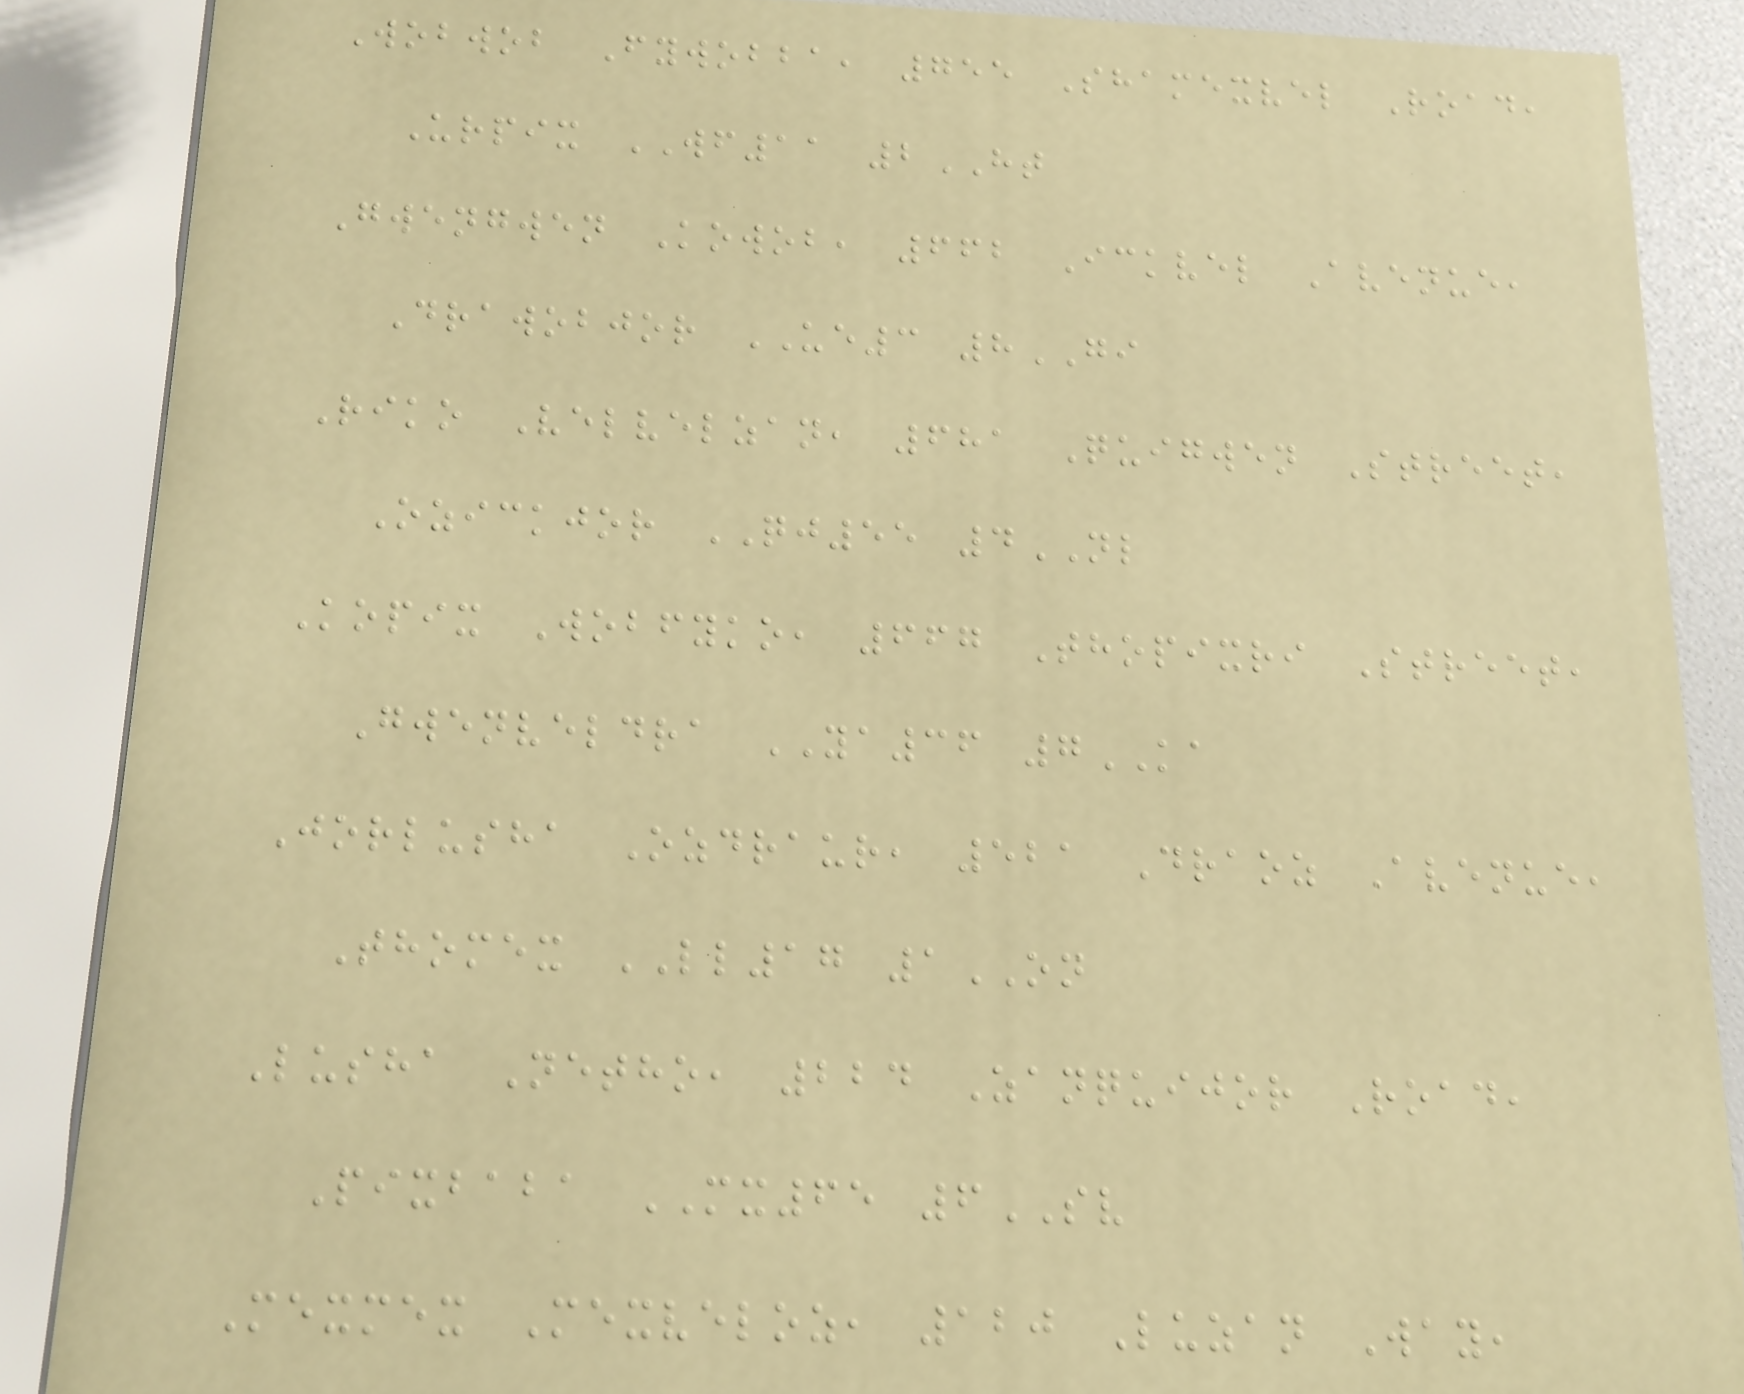Wobwob Fywobba, 755 Shamexvel Road,
Urpix WF11 2HT
Gwengwen Kowob, 662 Ickvel Avenue,
Drawobjor UE3 8GI
Riko Velvelzan, 681 Quigwen Street,
Ozickjor QJ55 4NL
Kopix Wobfyko, 667 Thopixri Street,
Gwenveldra YA36 7KA
Jorlusha Ozdraur, 521 Draoz Avenue,
Thomex LL17 1ON
Lusha Netho, 224 Zanquijor Road,
Pixbaba MX65 6SV
Mexmex Mexveloz, 120 Luzan Way,
